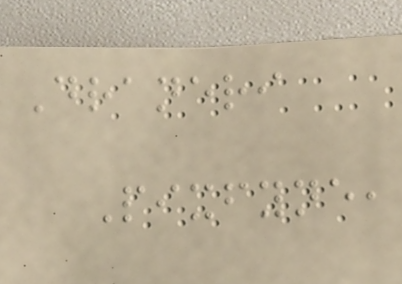Draneri
Pixfyne,
